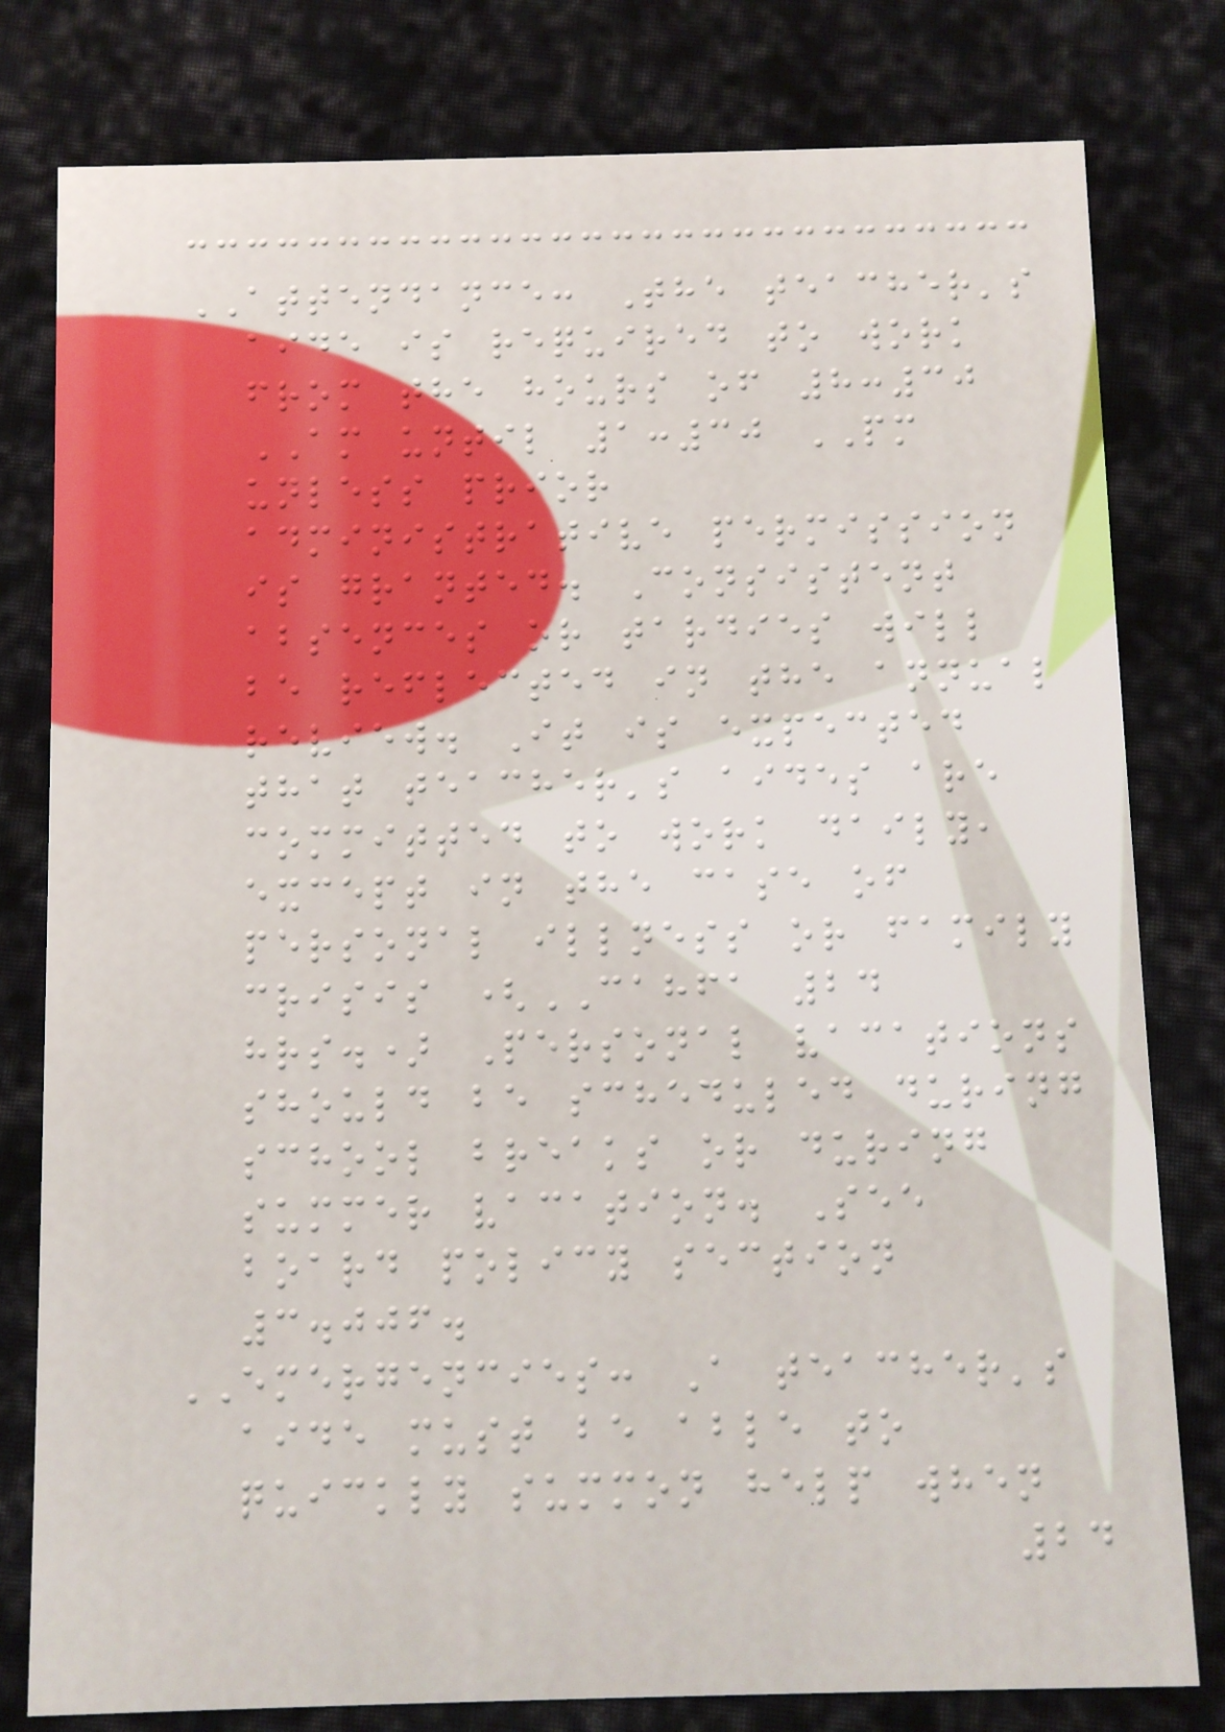ATTENDANCE: The teacher's
aide is required to work
from the hours of 8:30
AM until 1:30 PM
unless prior
administrative permission
is granted. Consistent
absences or tardies will
be reflected in the annual
review. It is expected
that teacher's aides are
committed to work daily,
except in the case of
personal illness or family
crisis (CAHFA 24
hrs.) Personal vacations
should be scheduled during
school breaks or during
summer vacation. See
board policy section
3.006.
EMERGENCIES: A teacher's
aide must be able to
quickly summon help when
24
